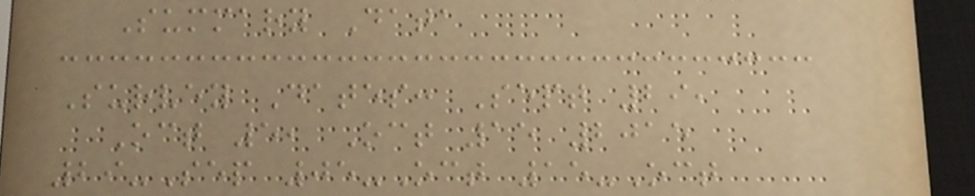Summary Data
Survey Dates: Sept 29,
Oct 5, Oct 15 2015
29-Sep 05-Oct 15-Oct
